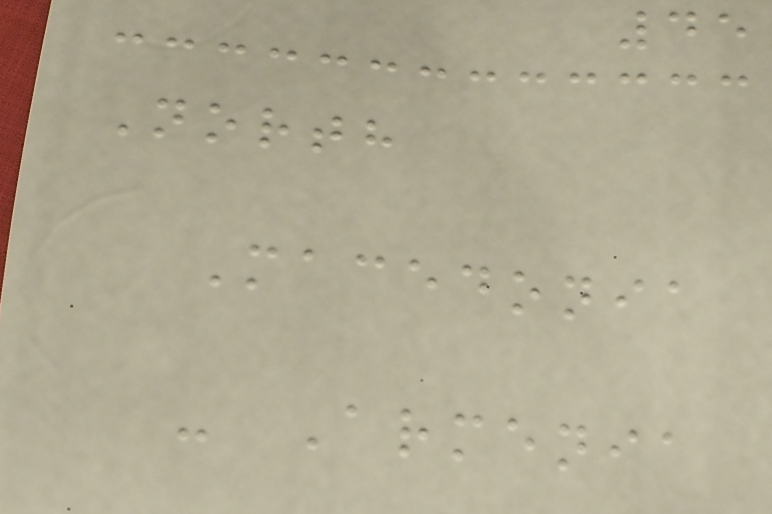45
North
Macedonia
- Armenia
